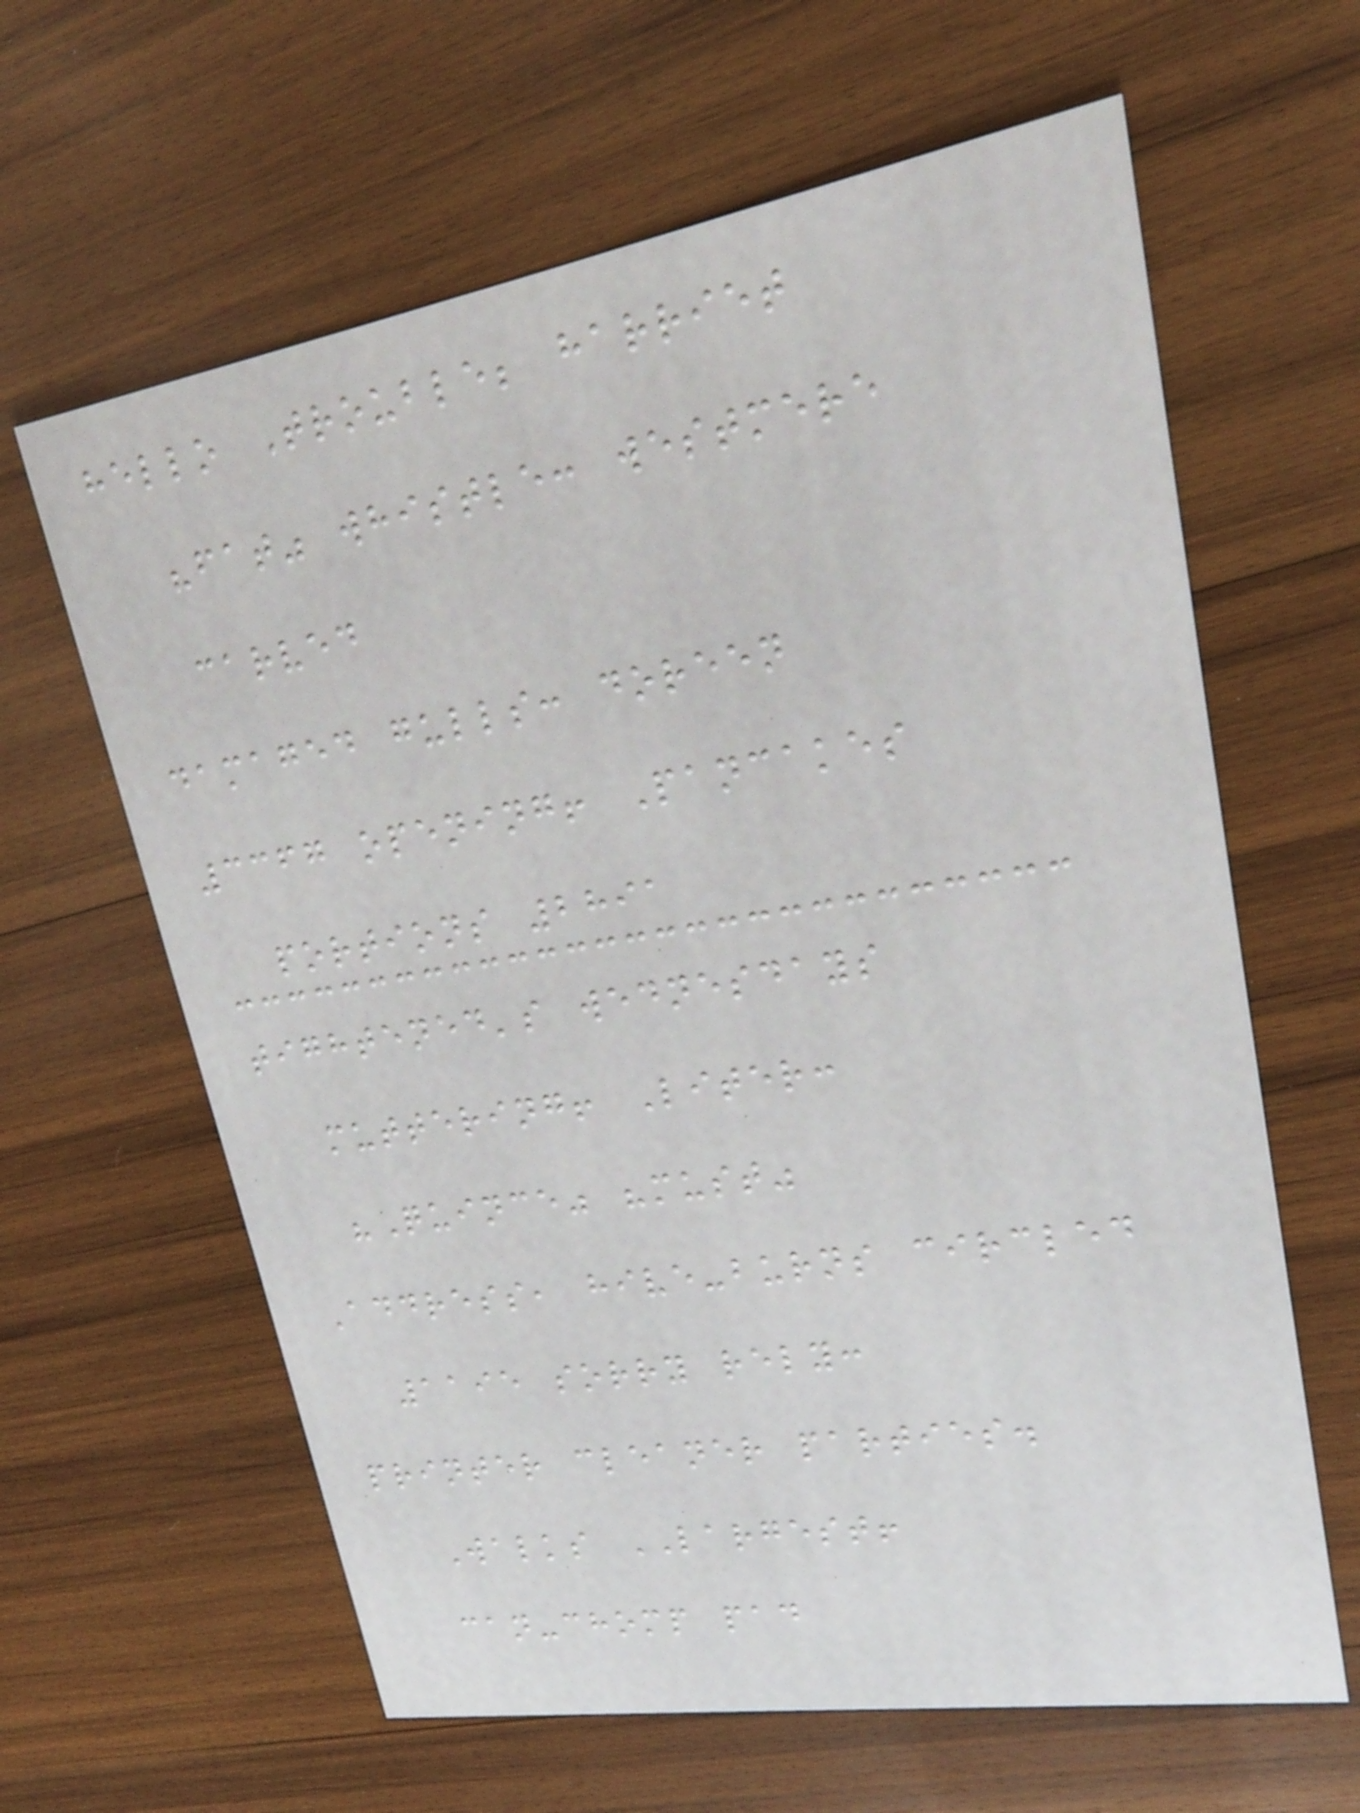hello Trouble; harriet
"fat" whistle: westmere
carved
damaged gulls: doreen
3367 opening! Pancakes
portions 2891
tightened's wednesdays
muttering! Liter:
"Quince" "must"
Address, hive-burns circled
1195 sorry rely:
printer cleaner parties.
Walks LARGEST!
can-chomp pad
